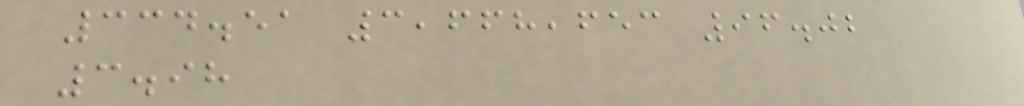334.51 3,668,653 96.02
3.98
